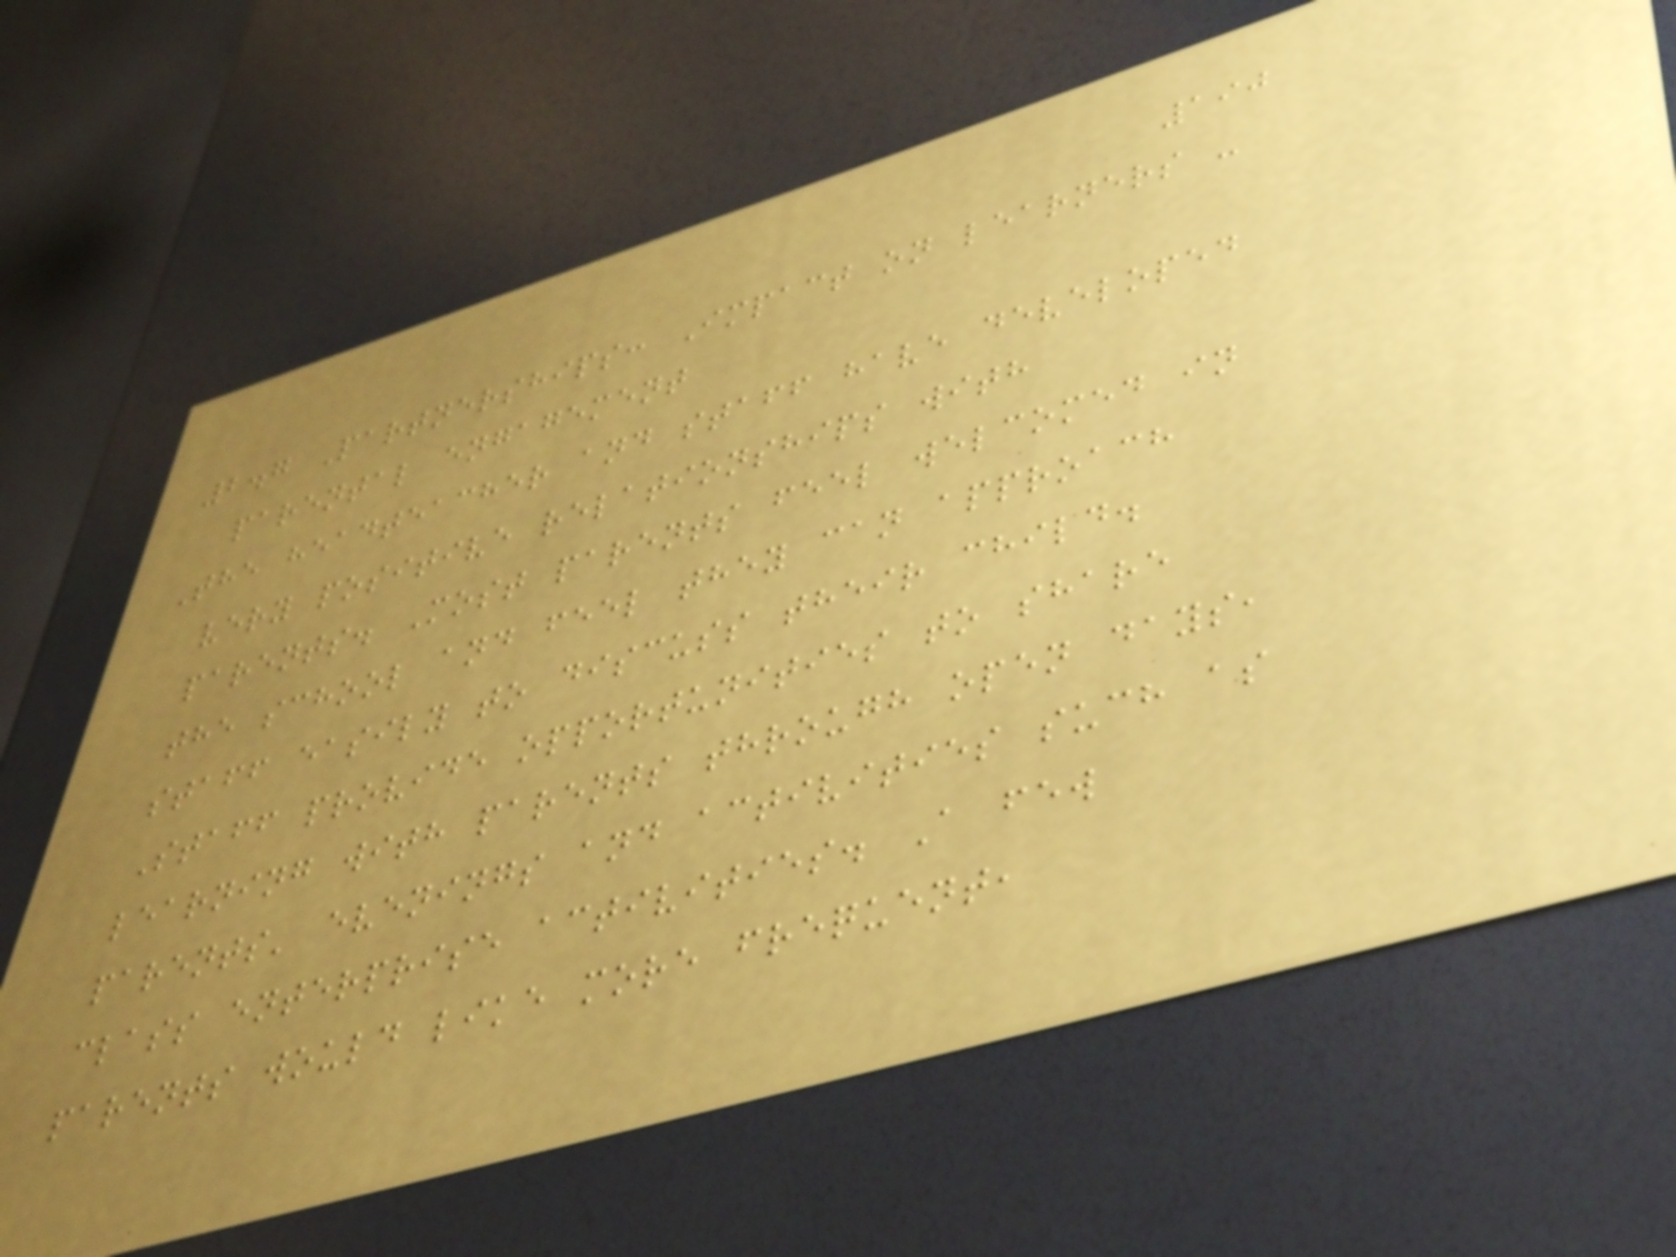190
2.7 Partnerships: Impact on learners -
parental engagement
The headteacher and staff have developed
very positive relationships with
parents. Most parents feel welcomed in
the school and feel they can approach
staff easily to discuss their child.
Staff provide opportunities to share
learning with parents through open days,
parents' evenings and activities such as
class enterprise activities. A few
parents would like more frequent,
